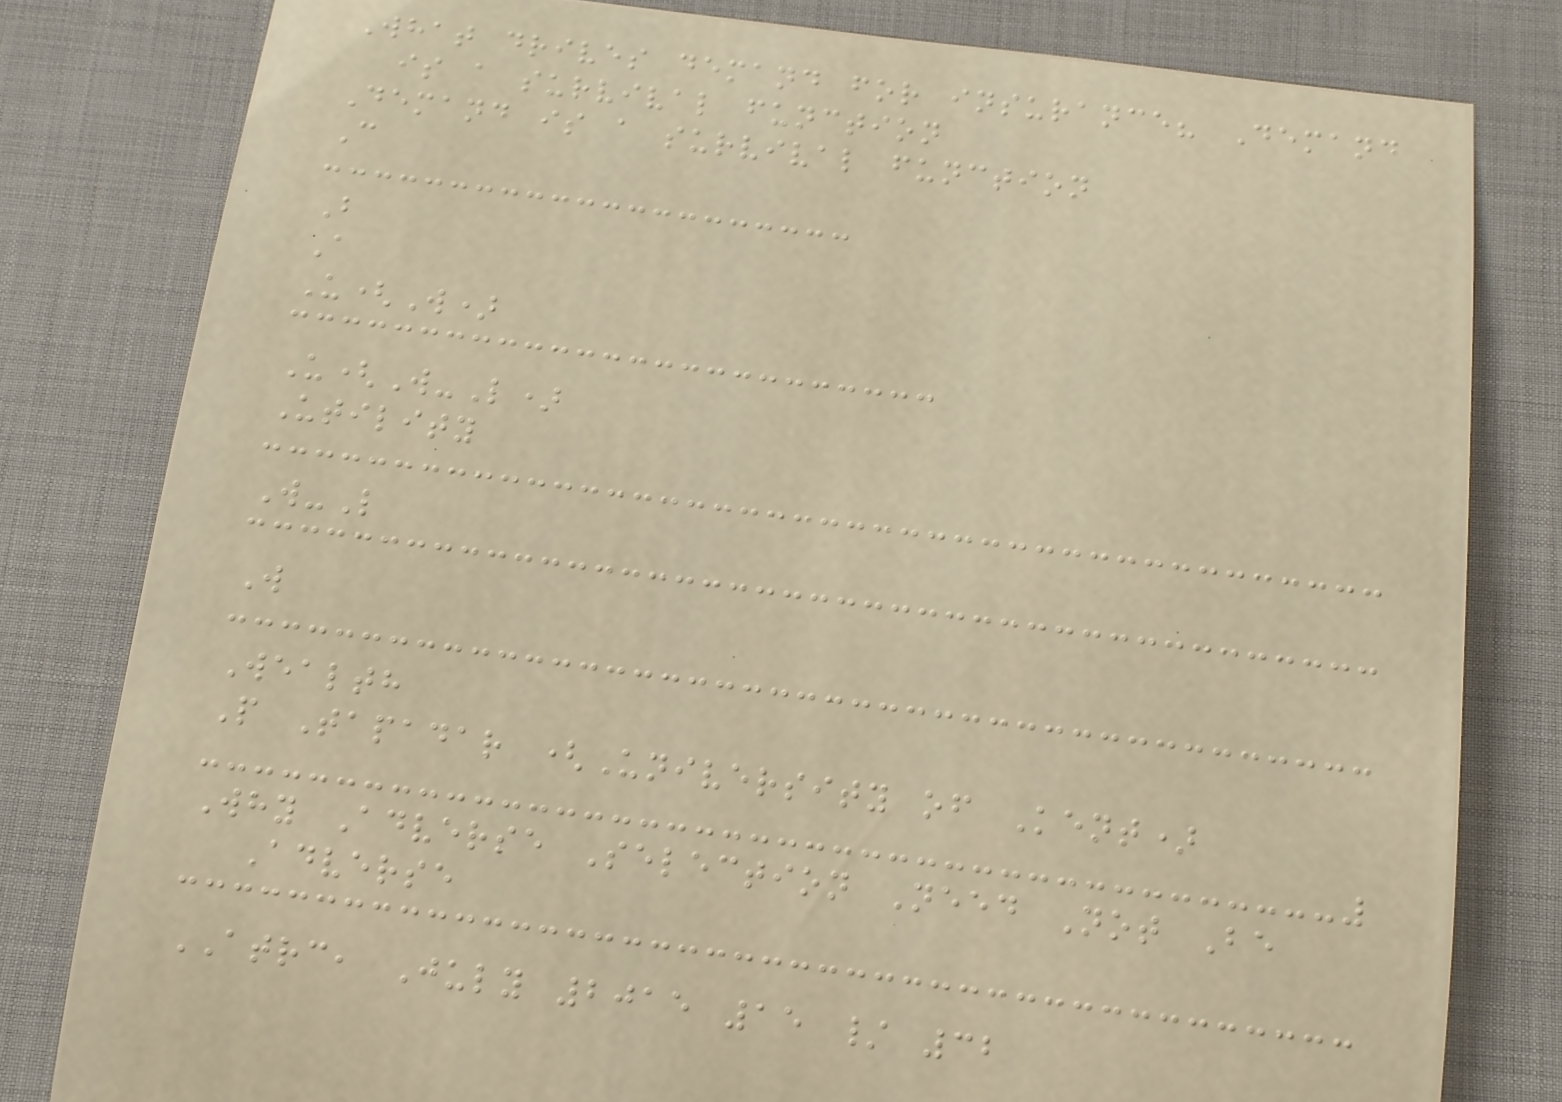What drives demand for insurance? Demand
is a survival function
Demand is a survival function
C
B
A
U(W)
U(W-L)
Utility
W-L
W
Wealth
P Tapadar (University of Kent)
Why Adverse Selection Need Not Be
Adverse
ATRC, July 2015 15 / 32
